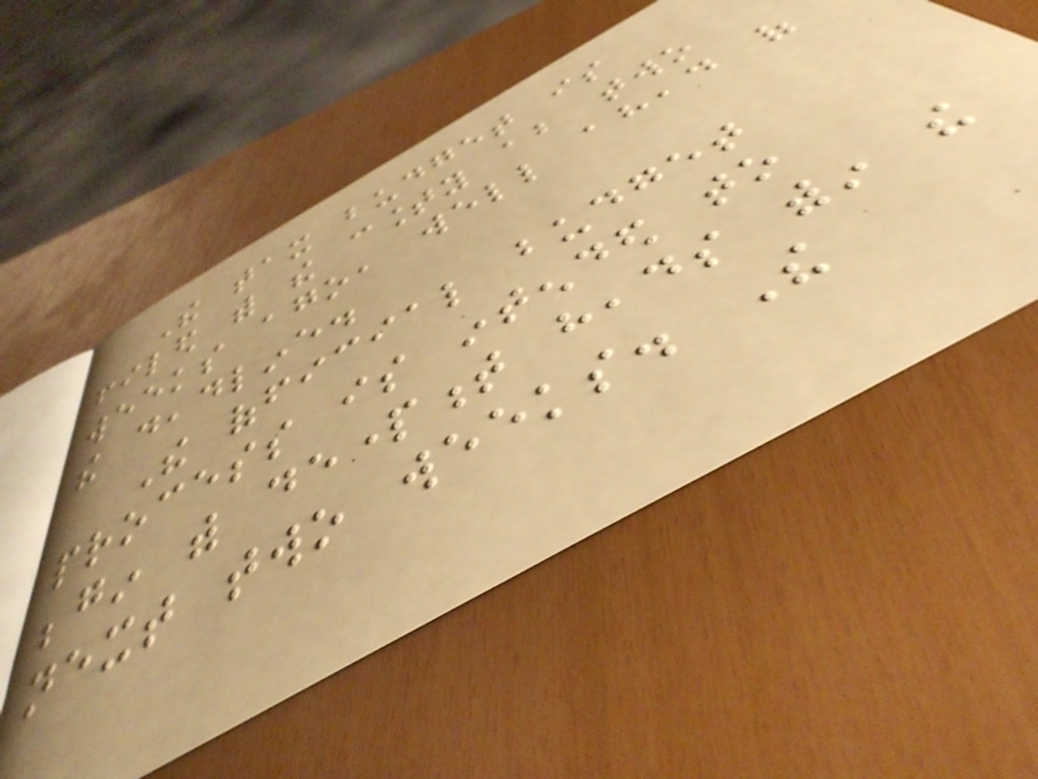The tax budget is
filed with the county about two
weeks ago, well ahead of
the deadline.
The official budget
process is intended to
begin with department heads within the
next two weeks. The
